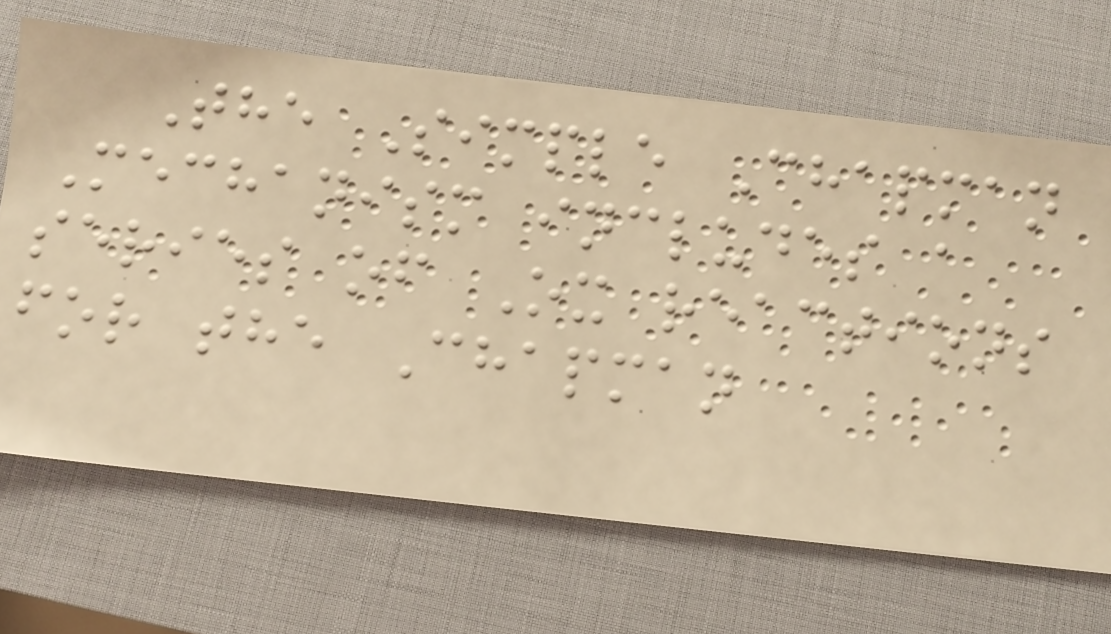The Simple Chapman
Mechanism includes a
series of Ox reactions
for the Chapman
